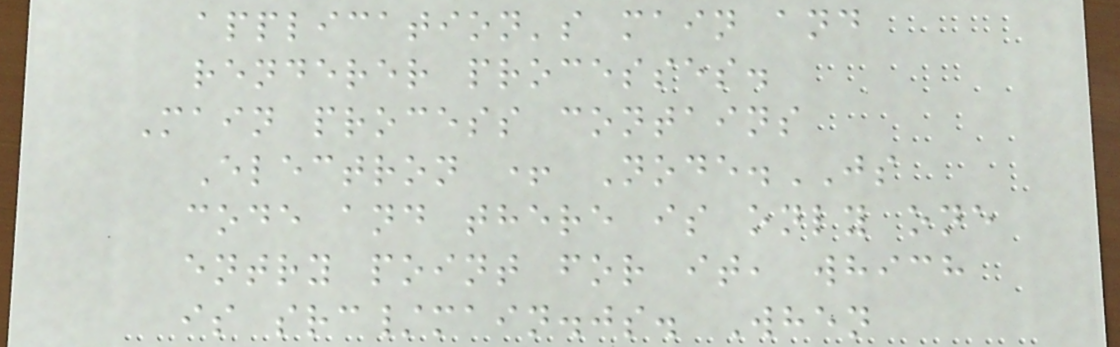application's main and
renderer processes.
Main process contains
Electron + Node.JS
code and there is only one
entry point for it, which
is src/main.js. When
